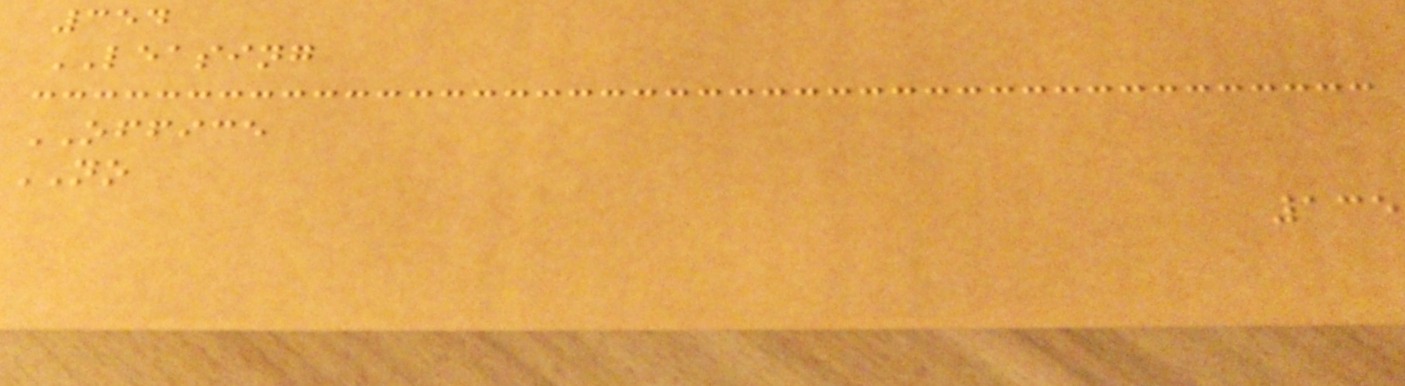354
LEASING
OFFICE
NO
135
